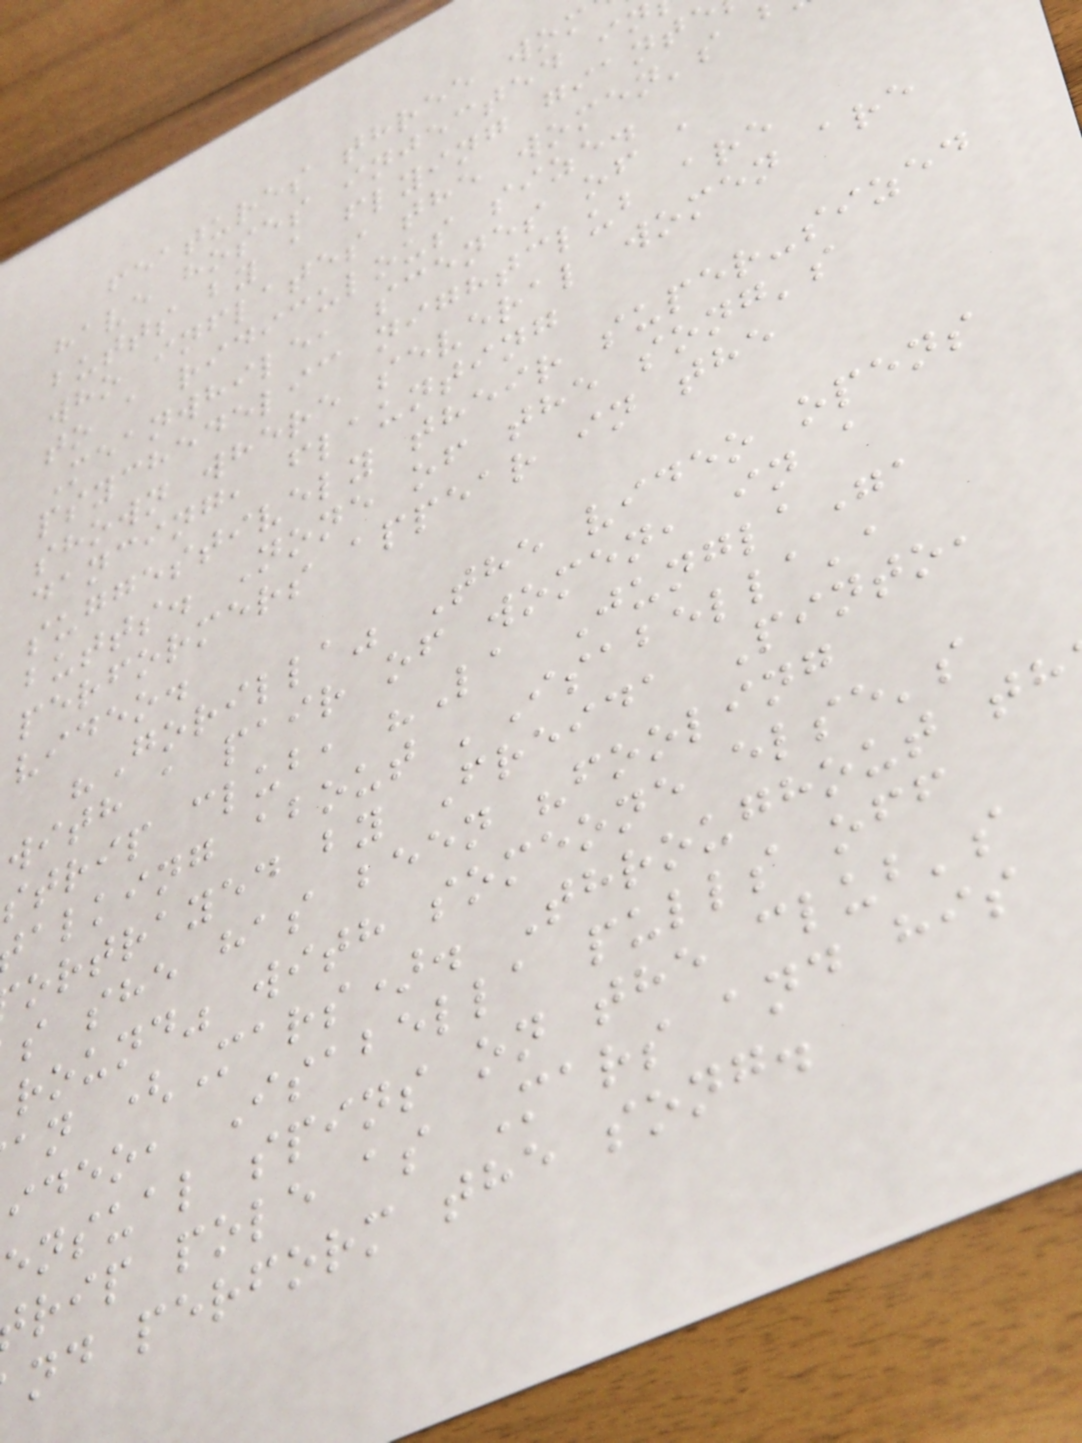features three wom
have hoses injected in
butts by a flying giant
who inflates the women's
to a ridiculous size.
Meanwhile, scenes of a
psychedelic nightclub are
shown where several women are
dancing, flaunting
suggestively their super-sized
butts. None of the song's
performers appear in the
video.
"Gorilla" The video opens
with a pair of women, in a
strip club, "La Jungla",
alking about 'Isabella',
ortrayed by Freida Pinto,
s she has been "fooling
round" with someone else's
an (Mars). Throughout th
ideo, Isabella pulls off
ensual spins on the club's
rip pole as Mars and his
nd perform the song.
